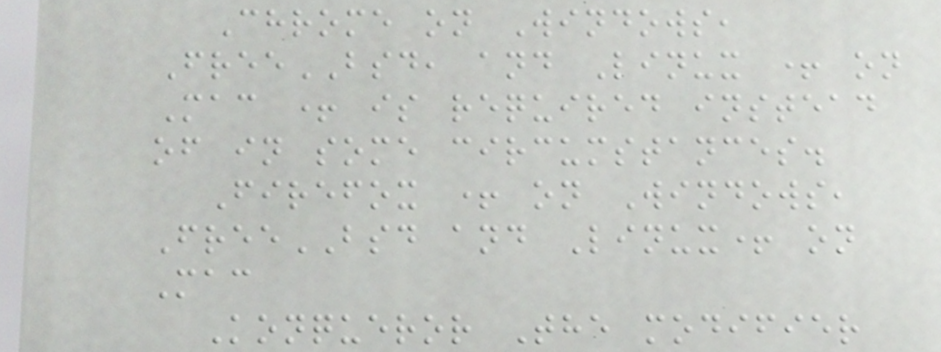Chrome on Windows,
FreeBSD, and Linux + on
Mac + is required instead
of in some circumstances.
Firefox + on Windows,
FreeBSD and Linux+ on
Mac
Konqueror The modifier
